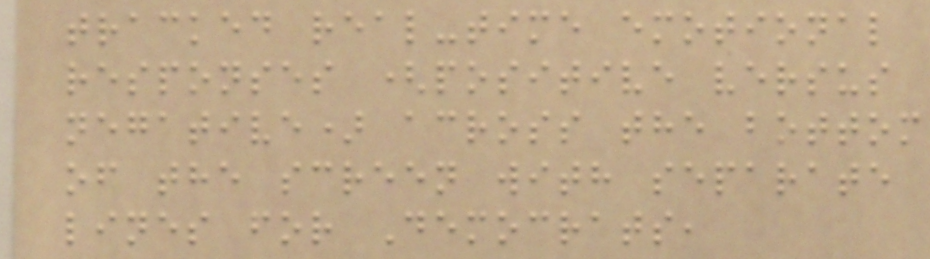tracked real-time emotional
responses (positive versus
negative) across the bottom
of the screen with separate
lines for Democrats,
